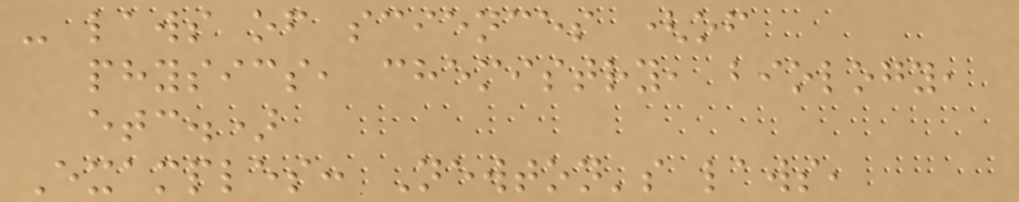- laws of sciences (of
physics, chemistry, biology,
etc.)
Examples: Newton's laws,
